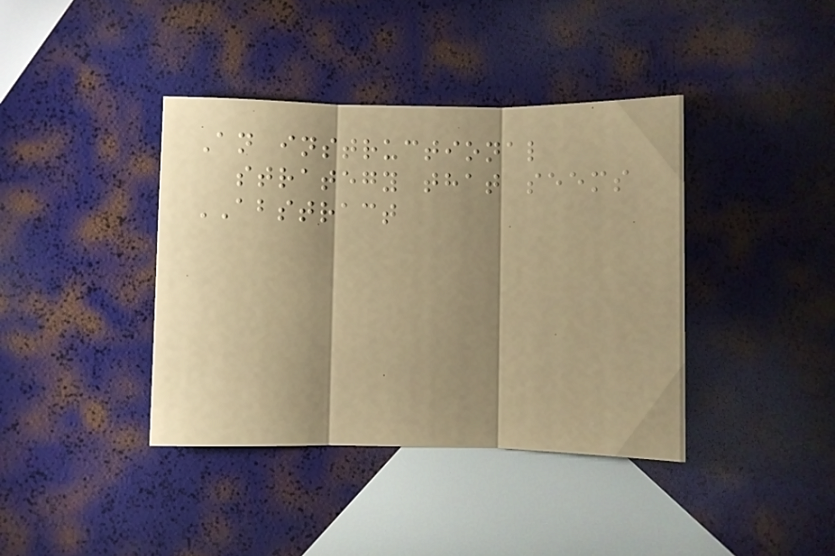An instructional
strategy that seems
ABSTRACT
